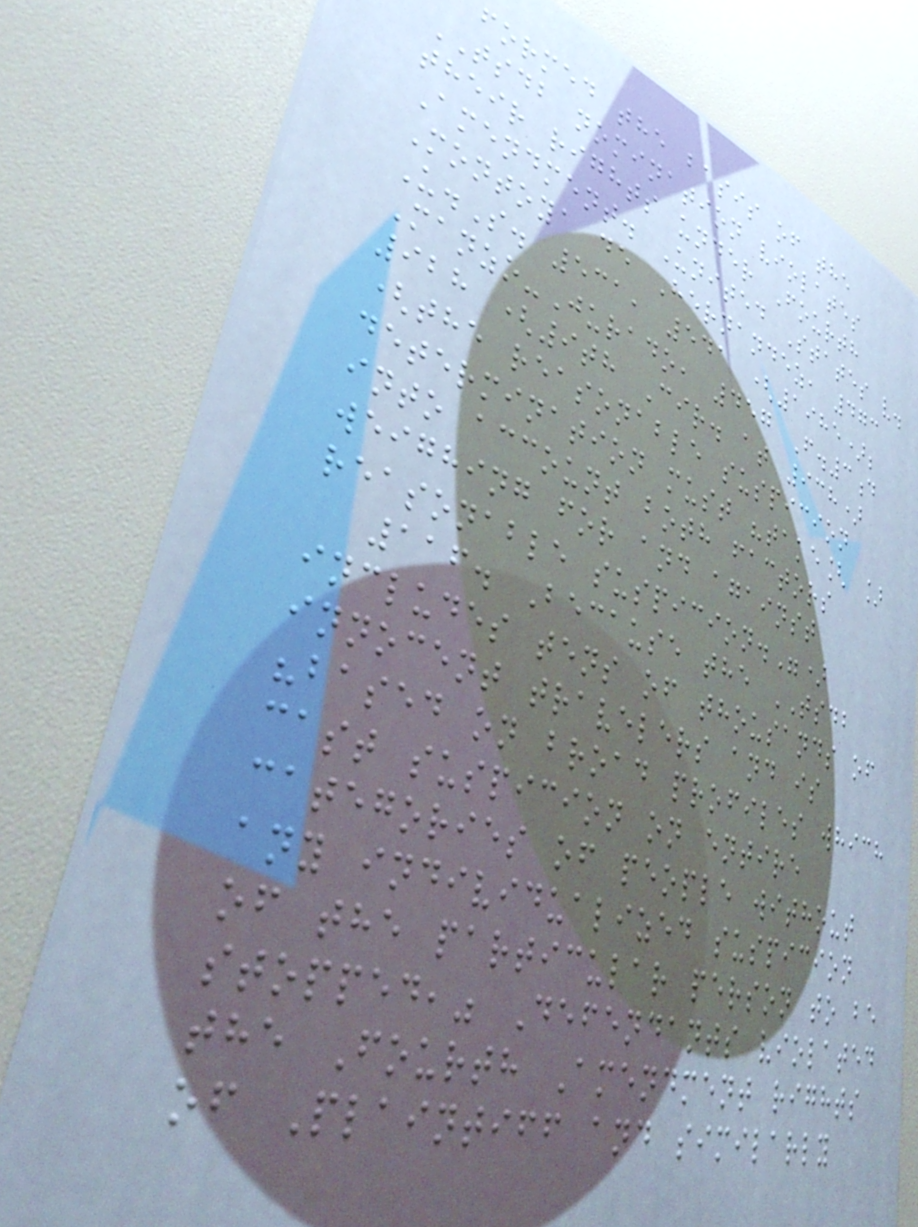formed the basis of the
TSDB nomination violates
their rights under Fourth
Amendment. United States v.
Montoya de Hernandez, 473
U.S. 531, 541 (1985);
Manzo-Jurado, 457 F.3d
928 (9th Cir. at 938)
(the reasonable suspicion
determination must "take[ ]
into account both factors
weighing for and against
reasonable suspicion.")
116. Because the TSDB
includes tens of thousands of
innocent travelers and is
"based on broad profiles which
cast suspicion on entire
categories of people without
any individualized suspicion
of the particular person to be
stopped," Defendants violated
the Fourth Amendment rights
of Plaintiff and similarly
